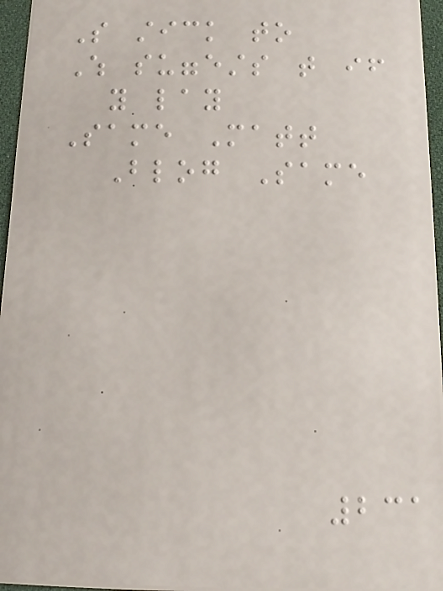So stick to
Which suggests that if
you lay
Same Matt
Blog Same
231
